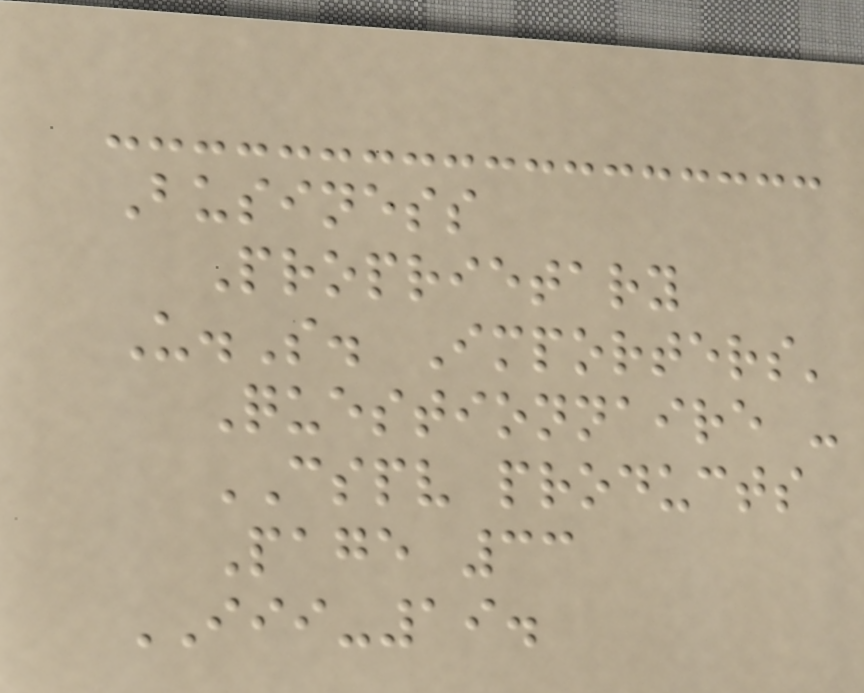Business
Proprietary
U.S. Importers'
Questionnaire -
CSPV products
Page 33
III-19.
